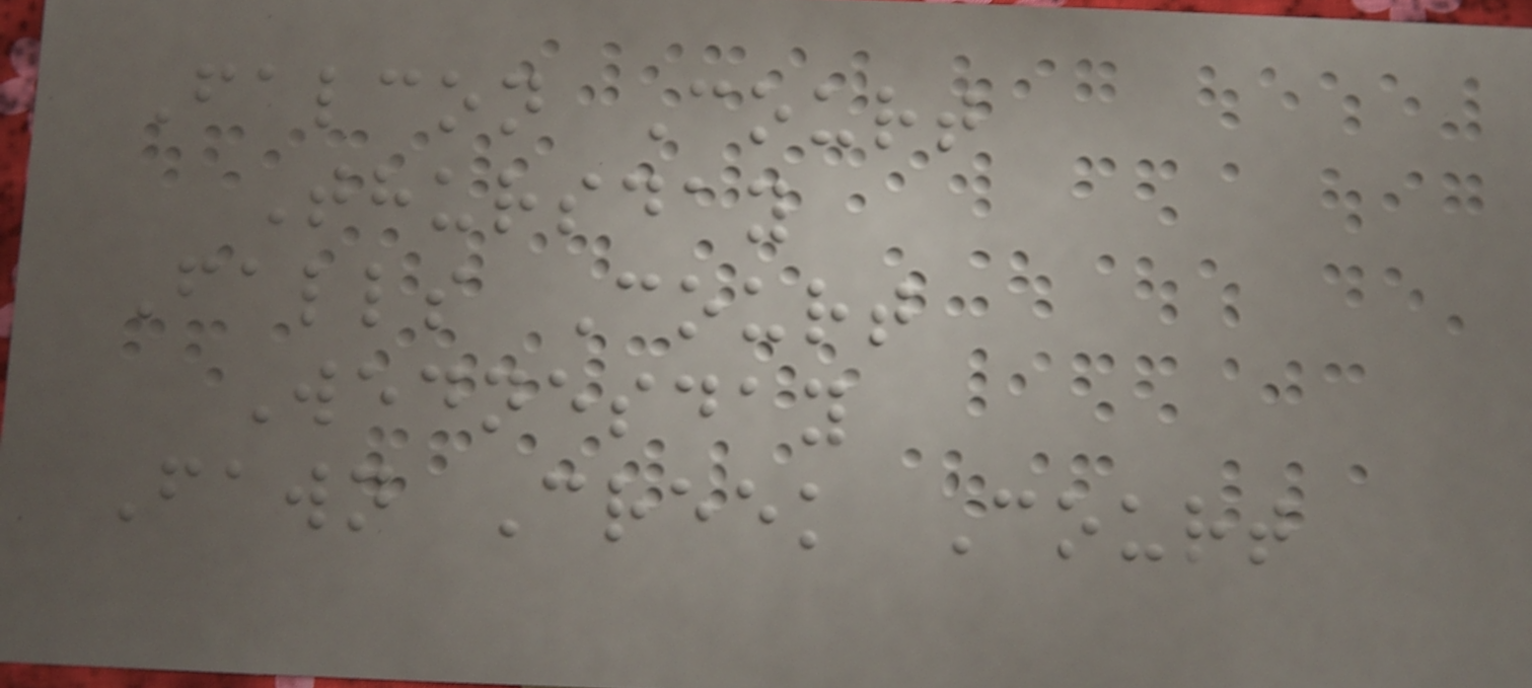Falcon Court
Thursday
Falls Court
Wednesday
Fawn Creek Court
